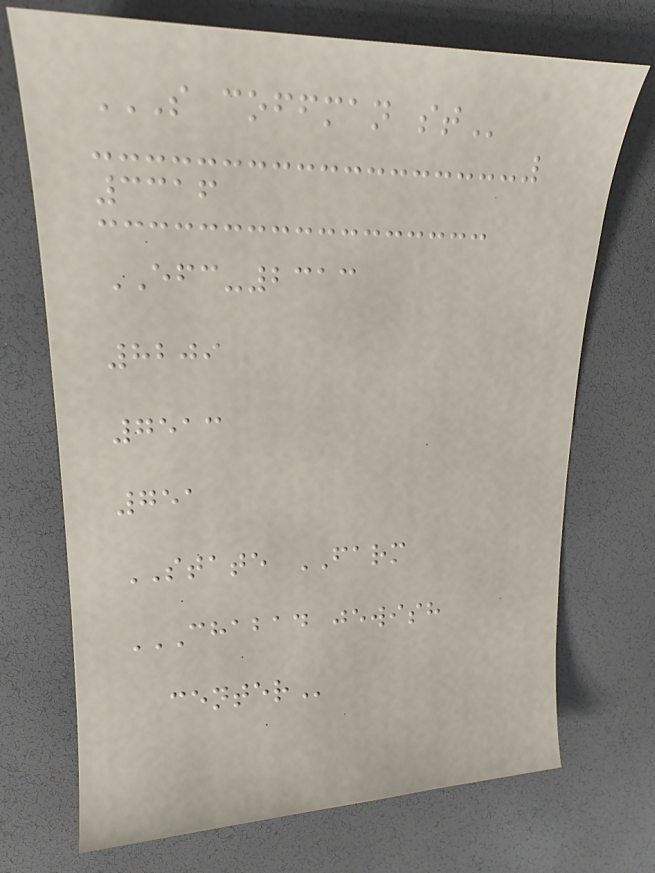S COFFMAN ST
3316
EFC-2313
8209
7513
751
STATE FARM
CHABAD JEWISH
CENTER
